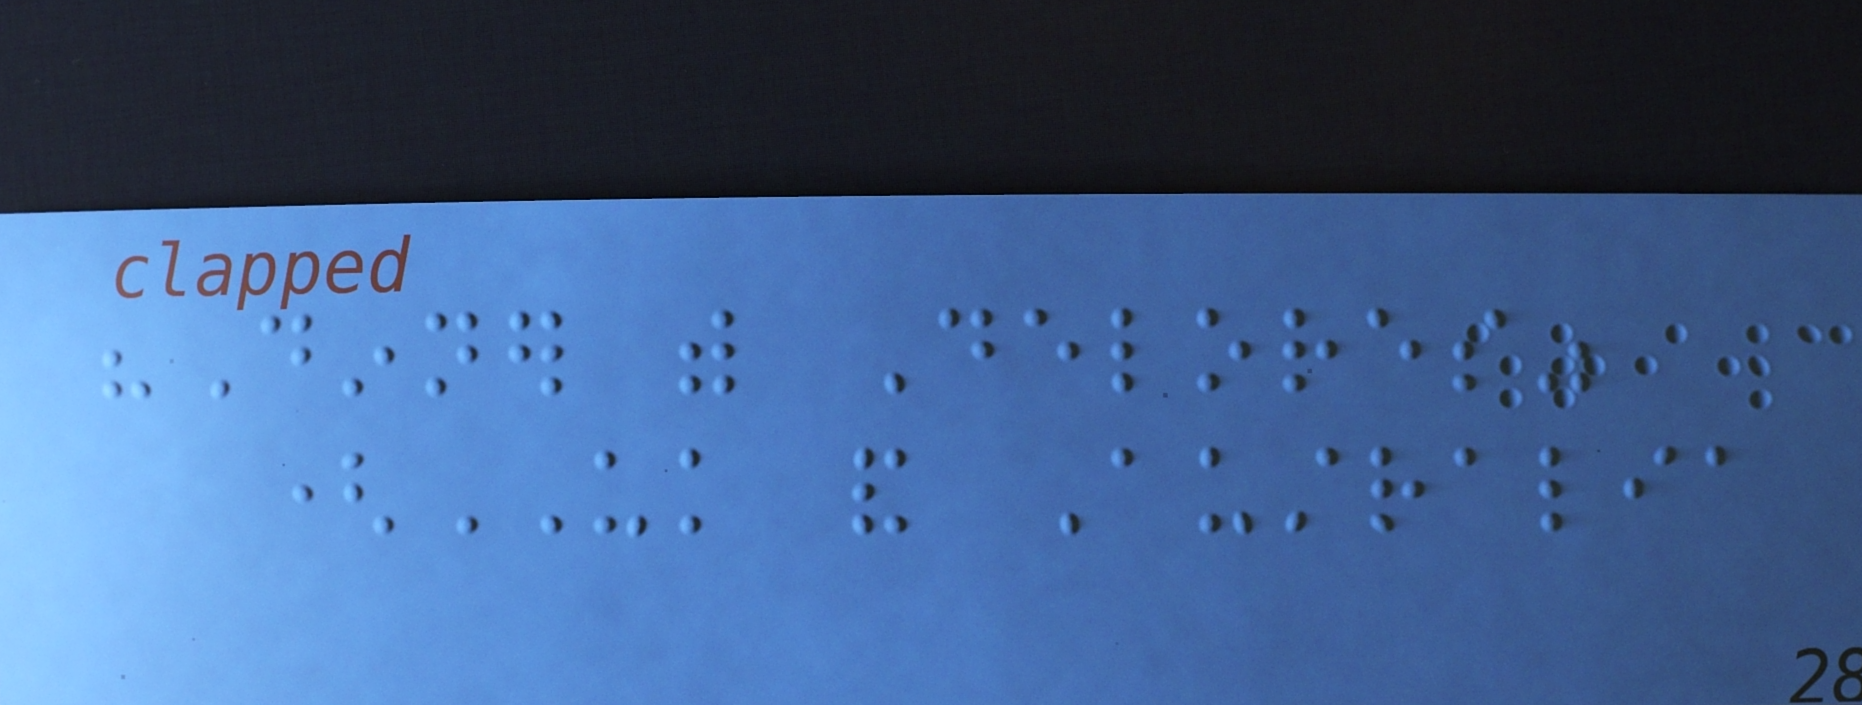"Dinner with Delores"
(UK and Australia
